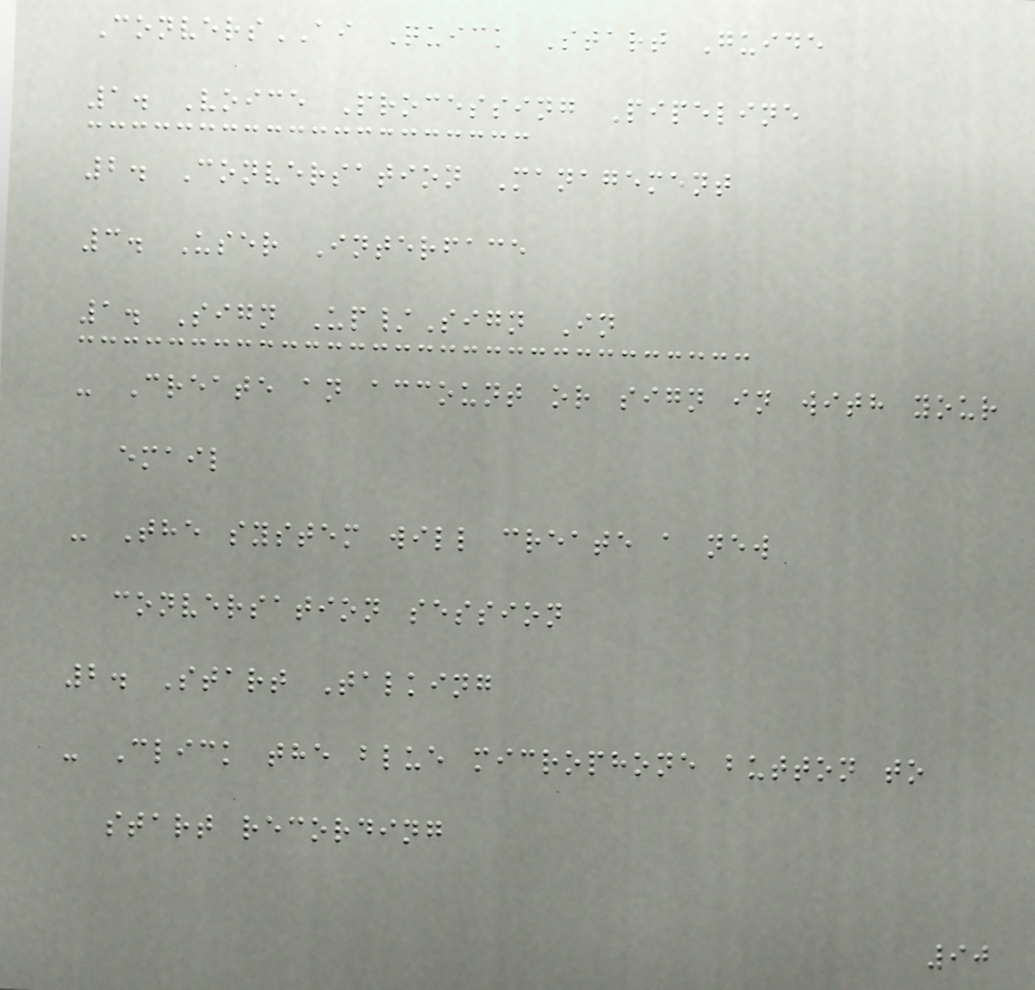ConversAI Quick Start Guide
1. Voice Processing Pipeline
2. Conversation Management
3. User Interface
1. Sign Up/Sign In
- Create an account or sign in with your
email
- The system will create a new
conversation session
2. Start Talking
- Click the blue microphone button to
start recording
90
